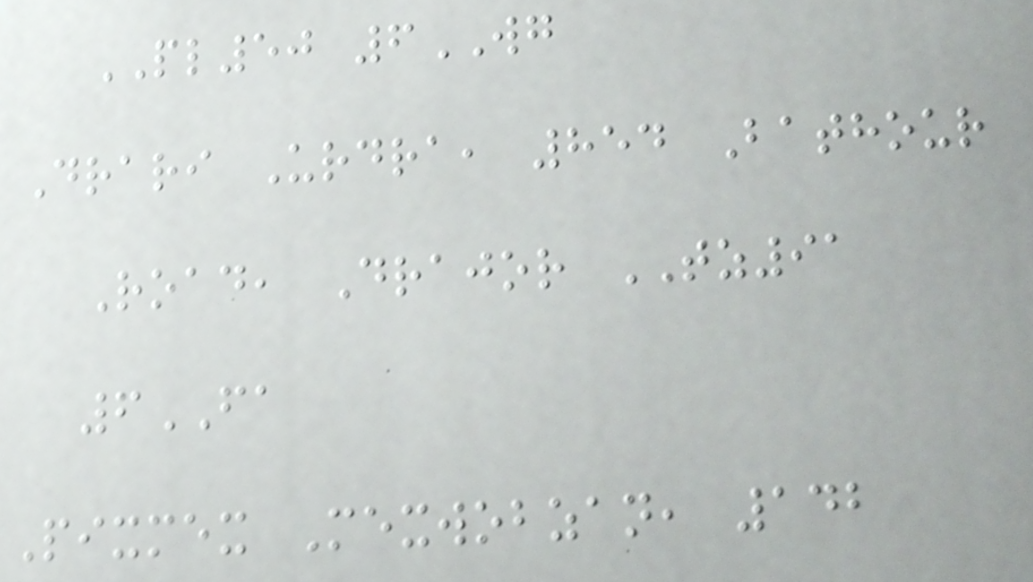PL50 6WG
Drari Urdra, 854 Bathour
Road, Drajor TZ91
6FA
Pixmex Mexwobzan, 142
